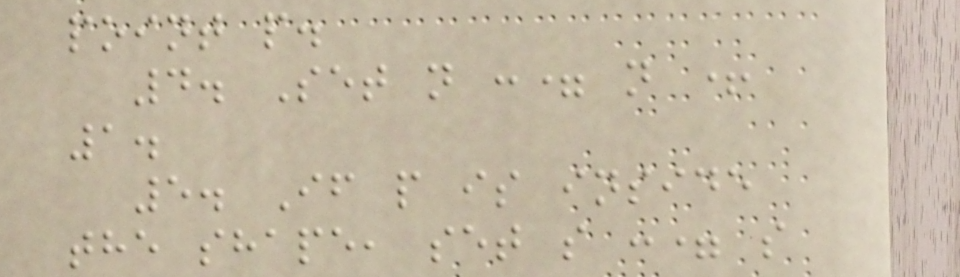point p.
4. Set n := n +
1.
5. If p is inside
the shape, set s := s
